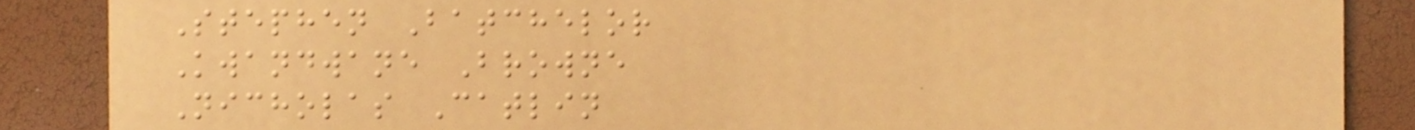Stephen Batchelor
Kwandwane Browne
Nicholas Catlin
